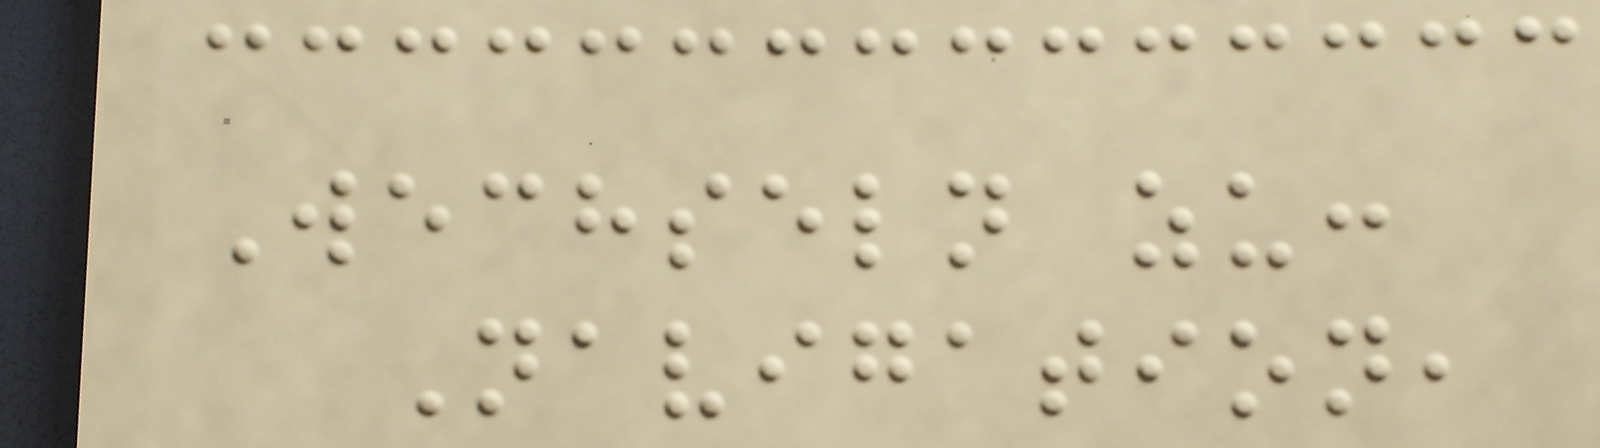Wechseln zu:
Navigation,
